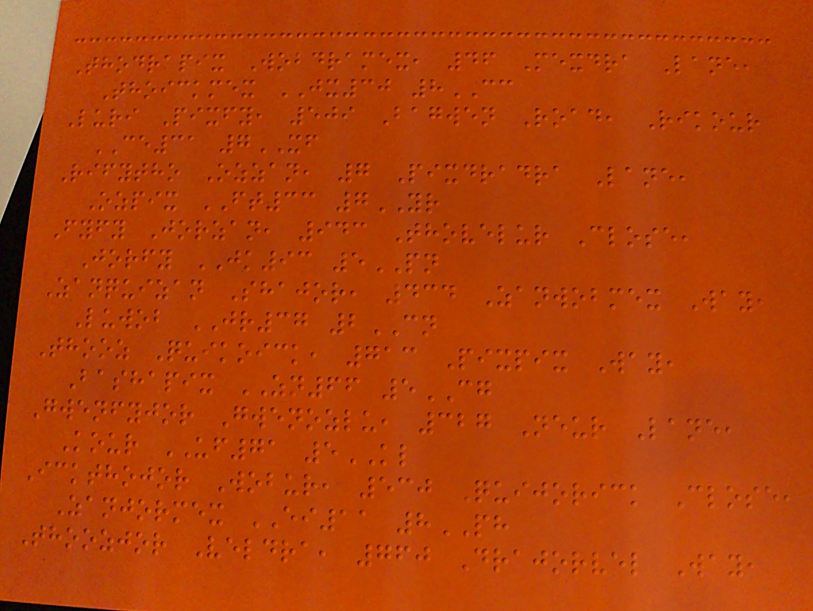Thodrapix Wobdramex, 46 Mexdra Lane,
Thoickmex JX30 8CC
Luri Pixfy, 509 Bagwen Road, Rikour
CE31 7XF
Rifytho Ozzan, 7 Pixdradra Lane,
Ozpix FT33 7YR
Fyfy Jorzan, 943 Thovelur Close,
Jorfy JK93 5PN
Zanquizan Shajor, 434 Zanwobmex Way,
Luwob JR37 2CN
Thooz Quikoick, 713 Pixpix Way,
Bashapix ZN66 5CG
Gwenfyjor Gwenozlu, 327 Neur Lane,
Kour UF71 5KL
Ickthojor Wobur, 530 Quijorick Close,
Zanjormex EI11 8PH
Thoozjor Veldra, 760 Drajorvel Way,
